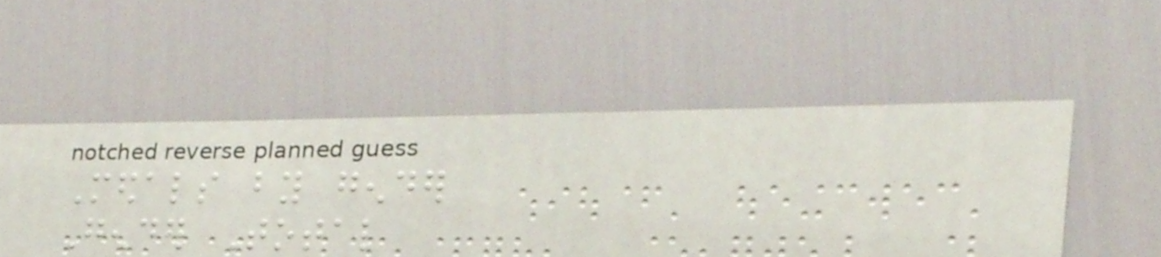Medals by gender
Gender Total
